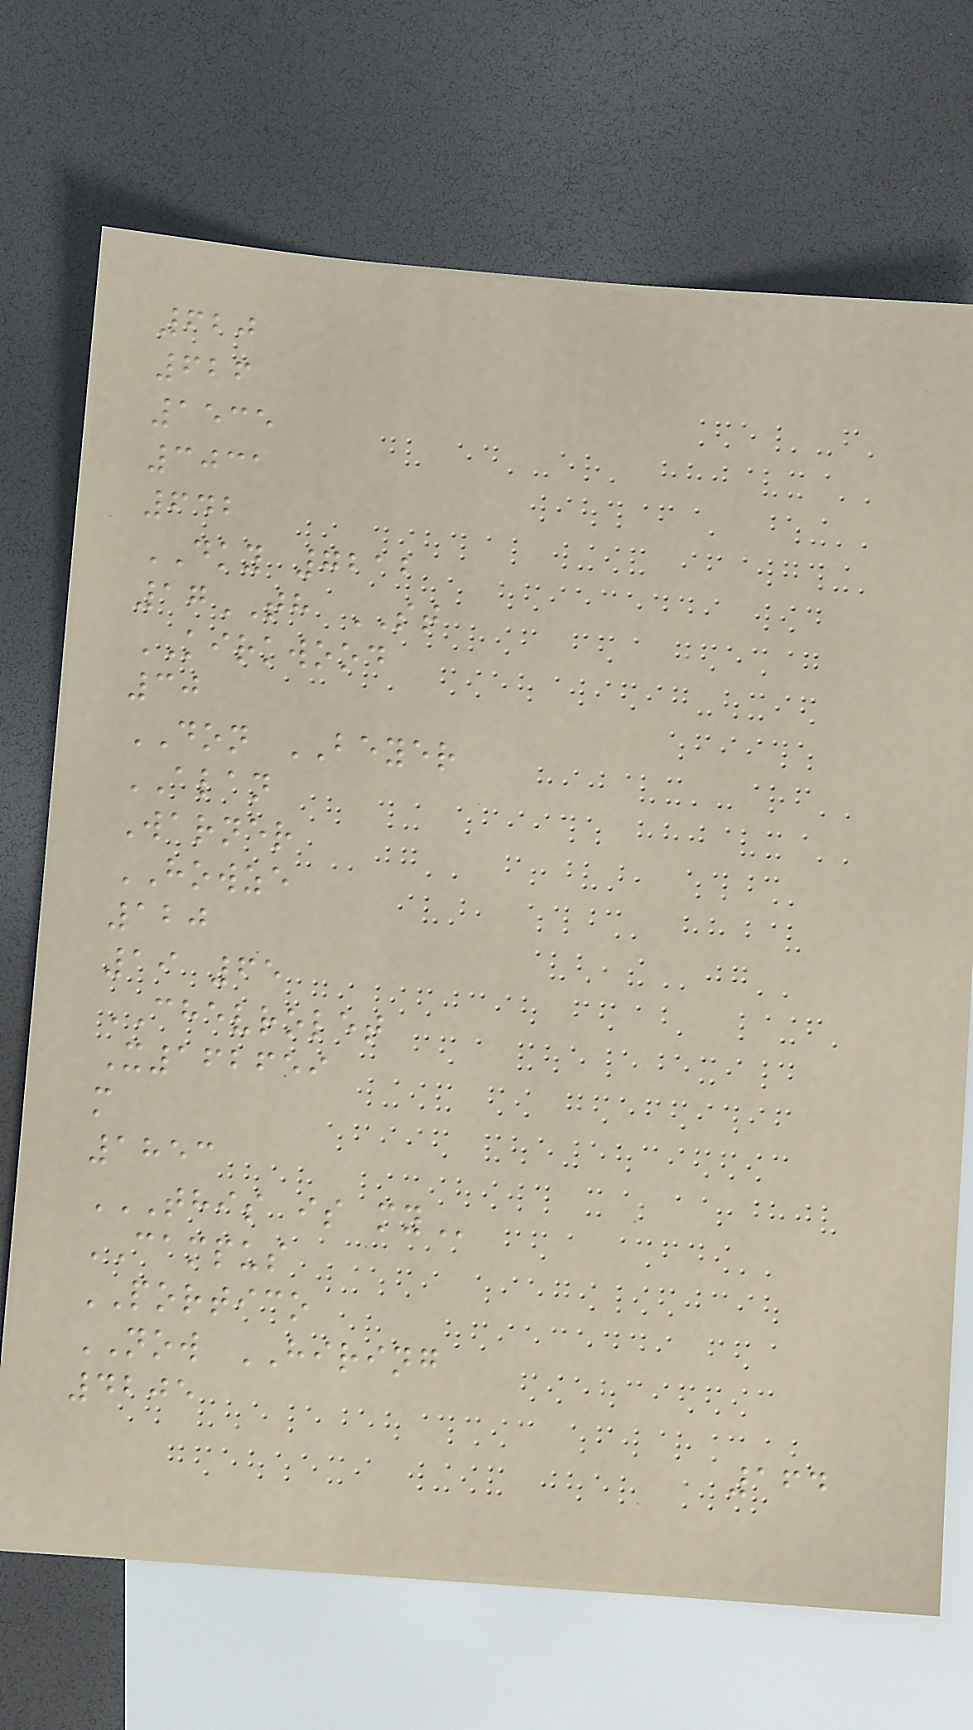620
626
1535
3031
642
DKY 7212
17TH ST
KIRKWOOD
30
DON BEYER
ALAN
Warner
HOWZE
120
19 65
CHEVROLET
X162659
m
1853
THIS IS MY
CAMPUS
PORTICO
NOW HIRING
4205
164
